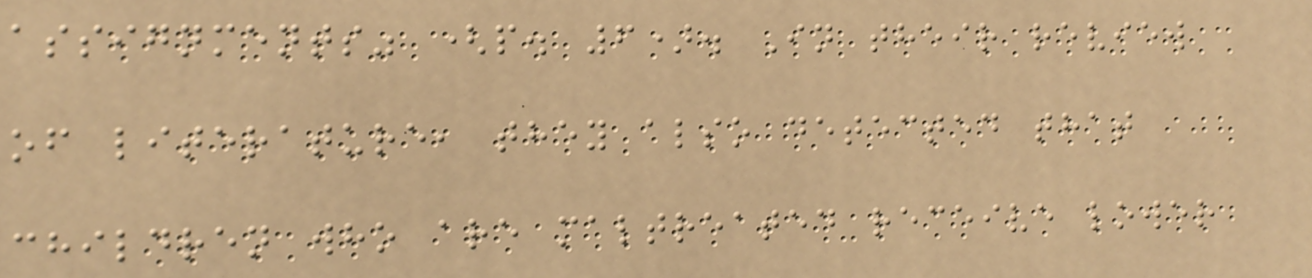assignments" (p. 6). In their review
of literature, they also detected that
children who are maltreated receive lower
